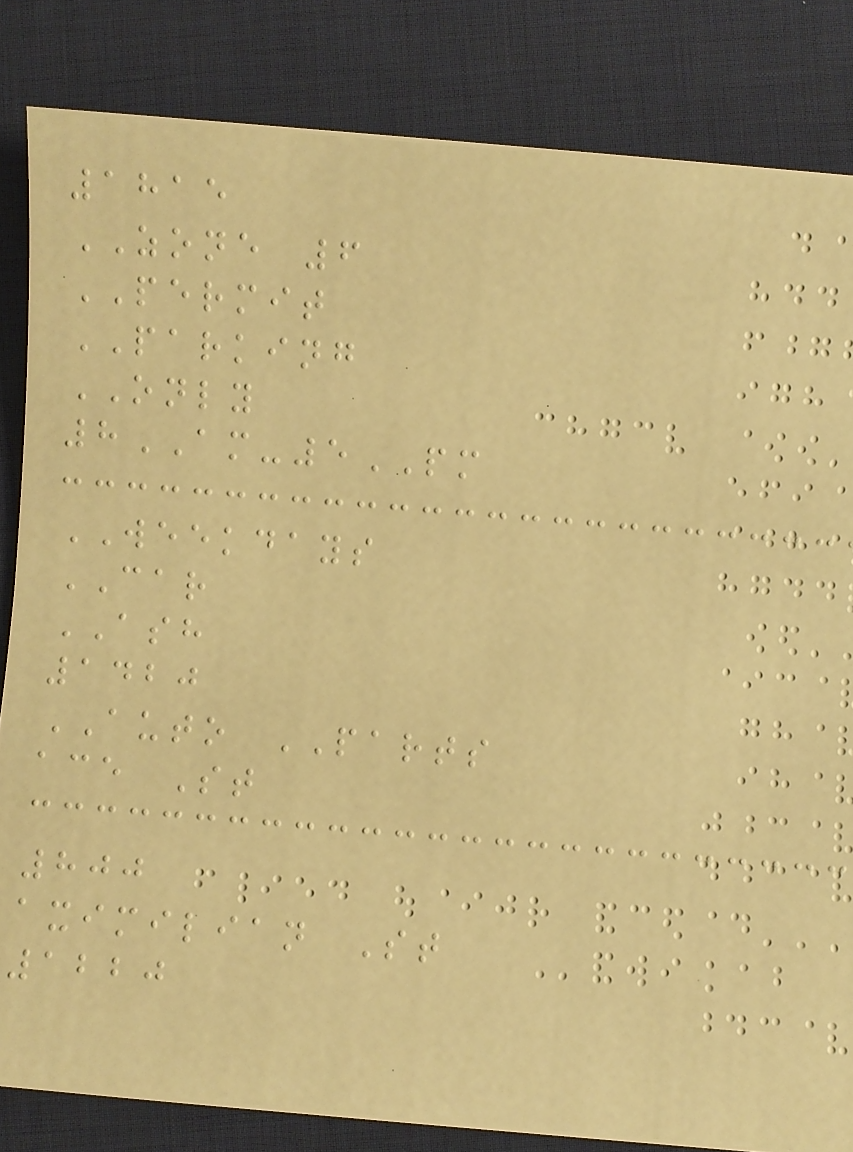1815
ZONE 6
PERMIT
PARKING
ONLY
8AM-5PM
WEEKDAYS
CAR
ASH
1420
AUTO PARTS
ace St
800
aximilian St
1220
